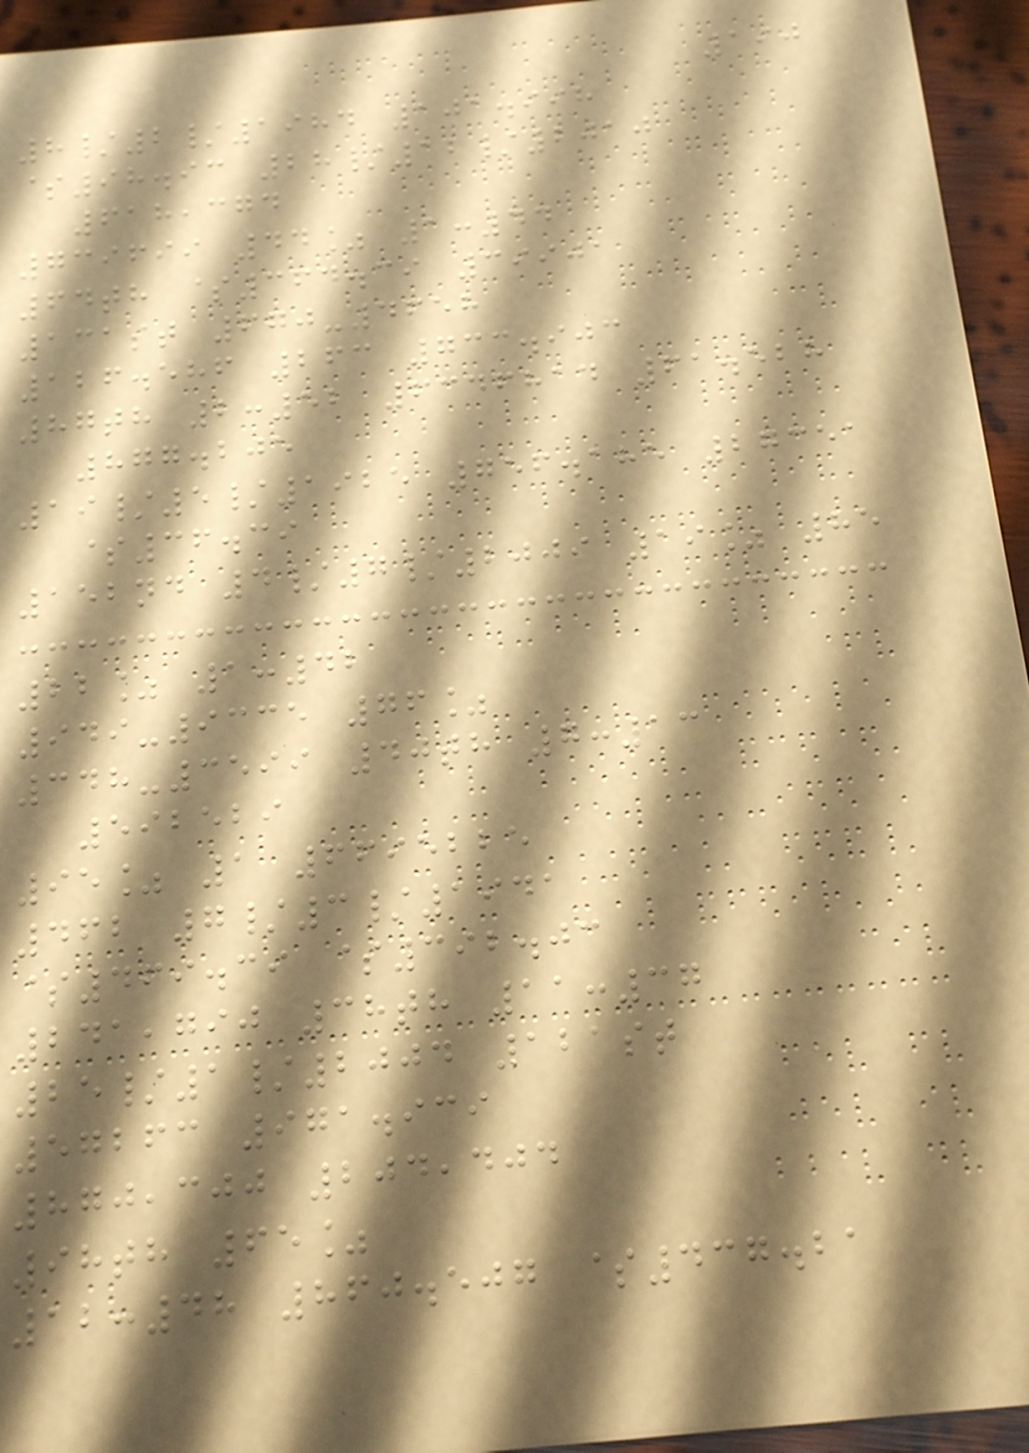190
8/2/1984 101.998
$98.93 28/12/2010
618,374
739699 44% 1:44
64th $364.39 39901
131st 670-4658
126.586 263 733.903
87th 2:52 6346814 61.528
877.205
19/5/1925 756.185 27351
$36.39
152nd 4/7/2009 19% 85
22% 1:42
949-9335 76%
348-3599 40th 7:13
592529
95% 1 6695225
462 7/3/1941
$469.39 $392.03
241,790 38th 11:37
25/1/2004 121st
57263 971.939
870,300 204,404
98th 65%
12:48 860.507 $437.21
